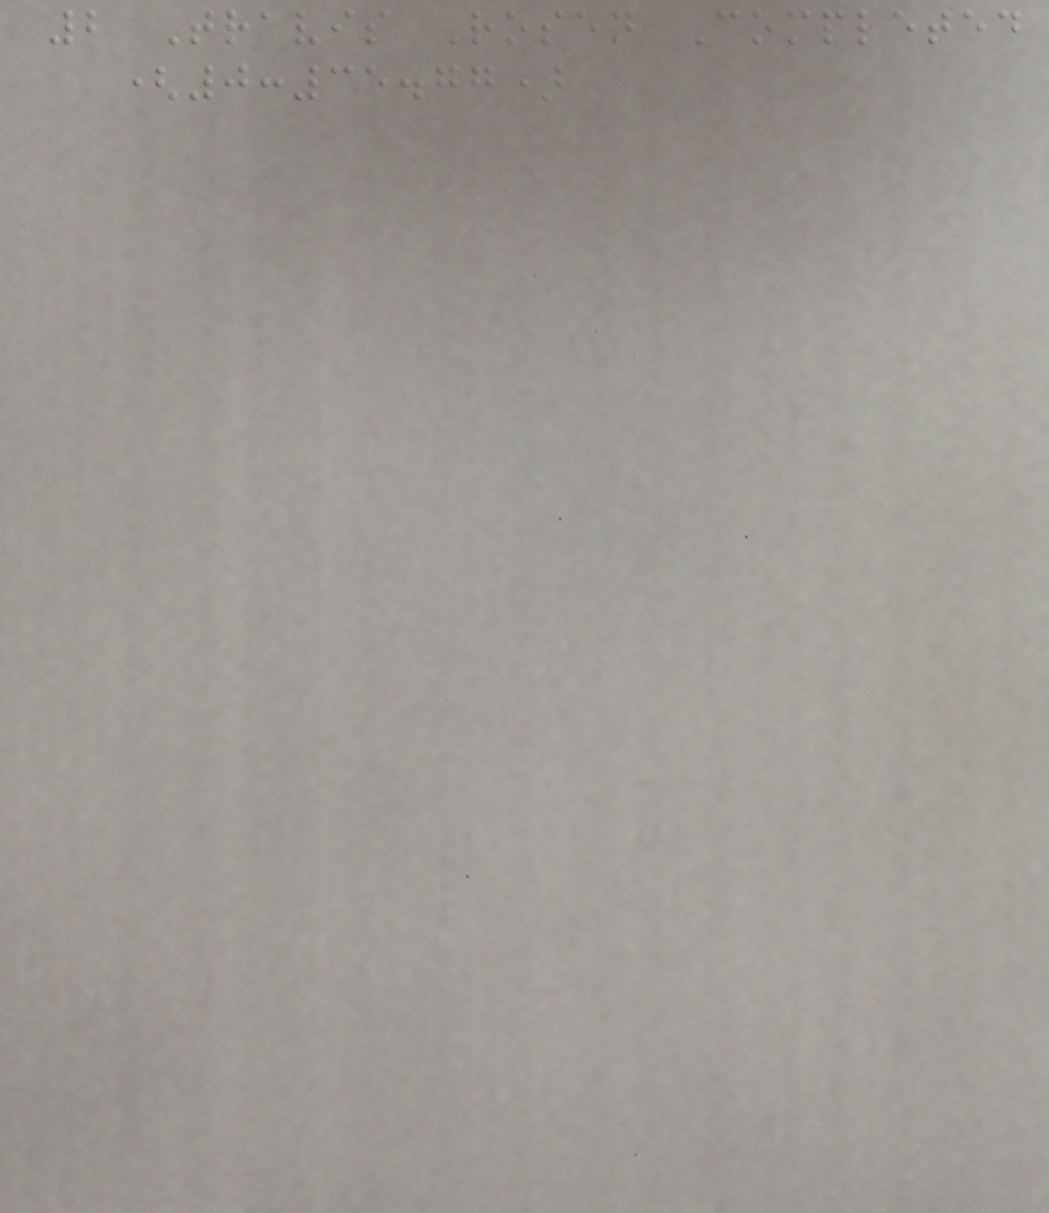2 Travis Rosen Completed
(0:35.77)
